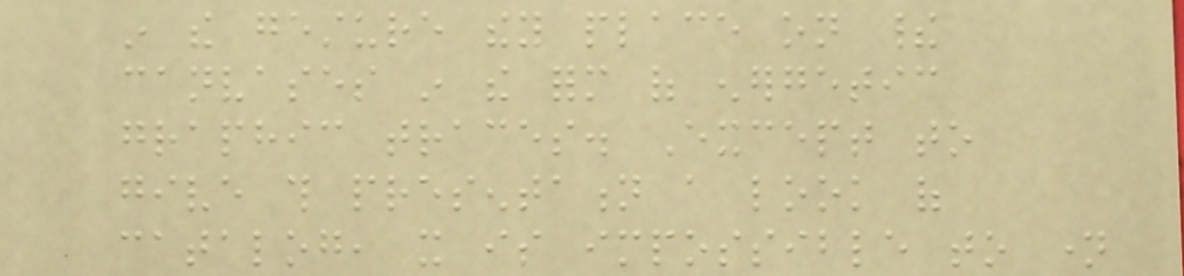in the gesture they place on their
canvases in the form of energetic
graphic traces. Except to
give this presentation a look of
catalog, it is impossible to name
